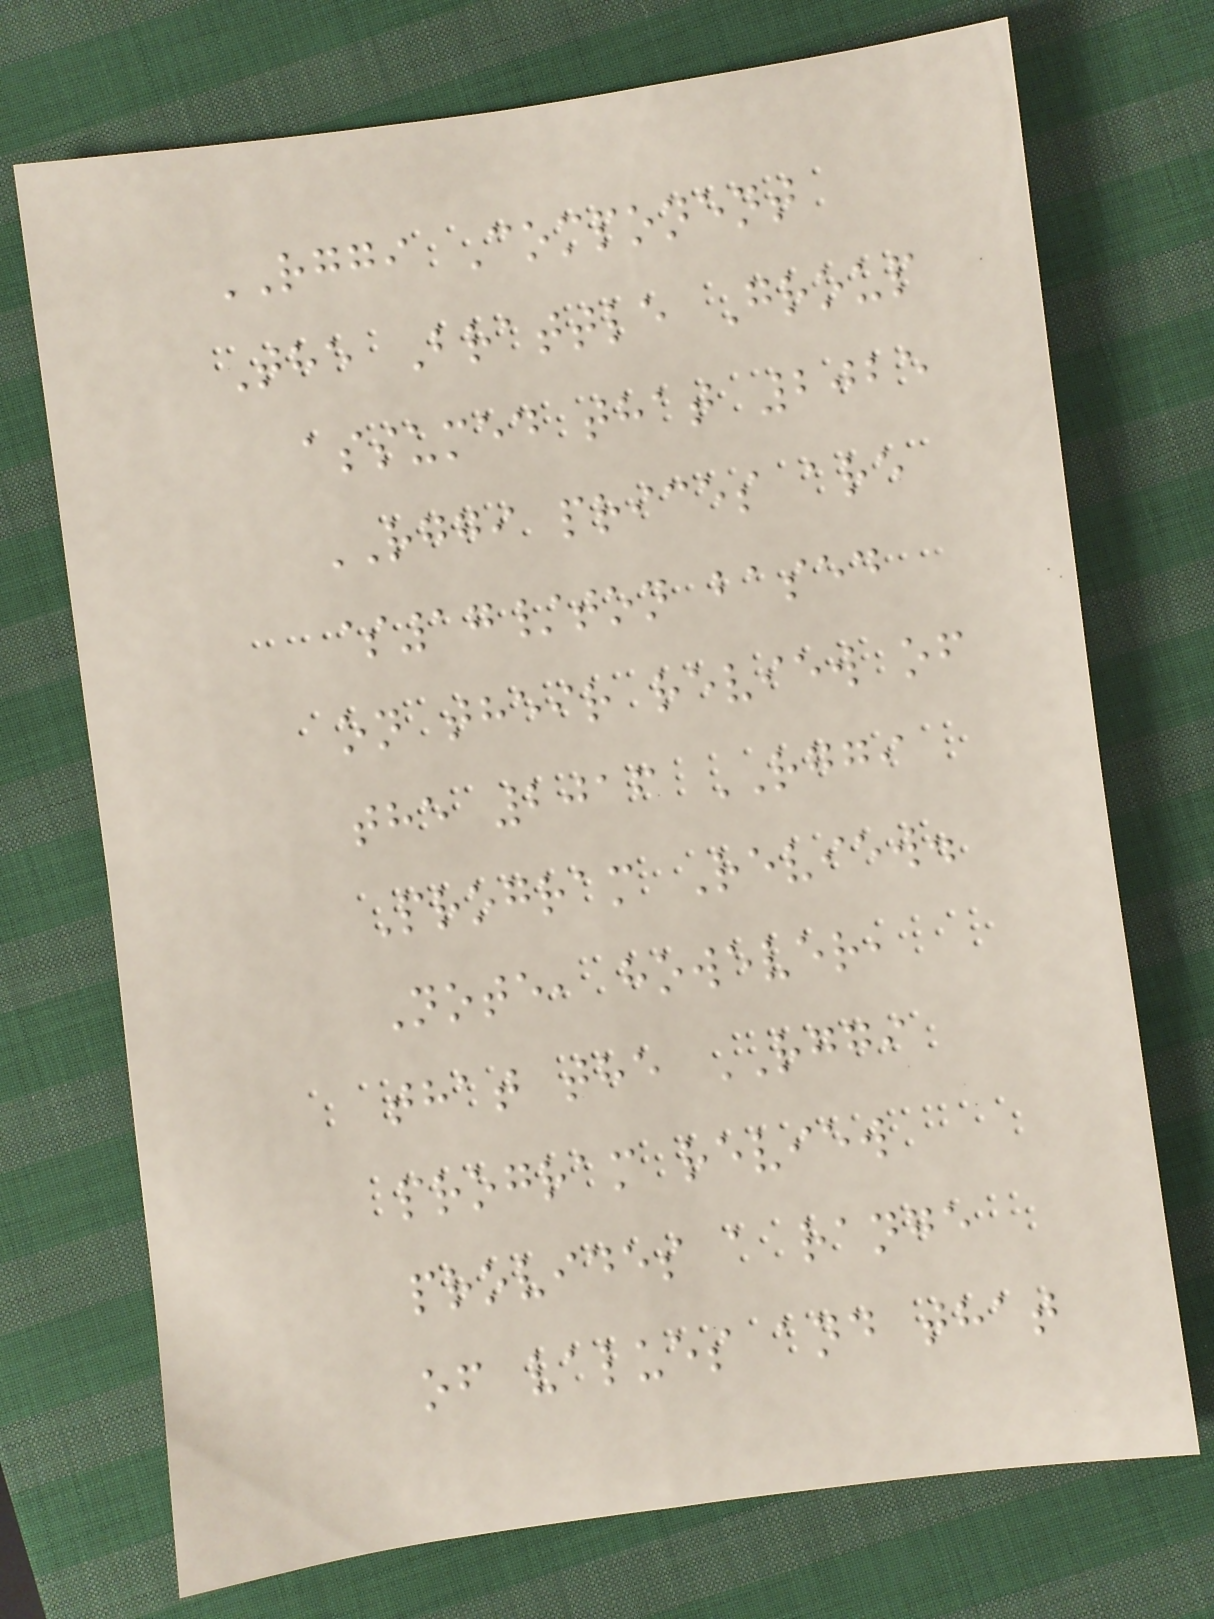RGGI Component
The Brattle Group
assumed that 2025
RGGI prices are
$17/ton based
on their review of
the 2016 RGGI
Program Review.
Note, however,
that the RGGI
program review
provides a range
of values and that
